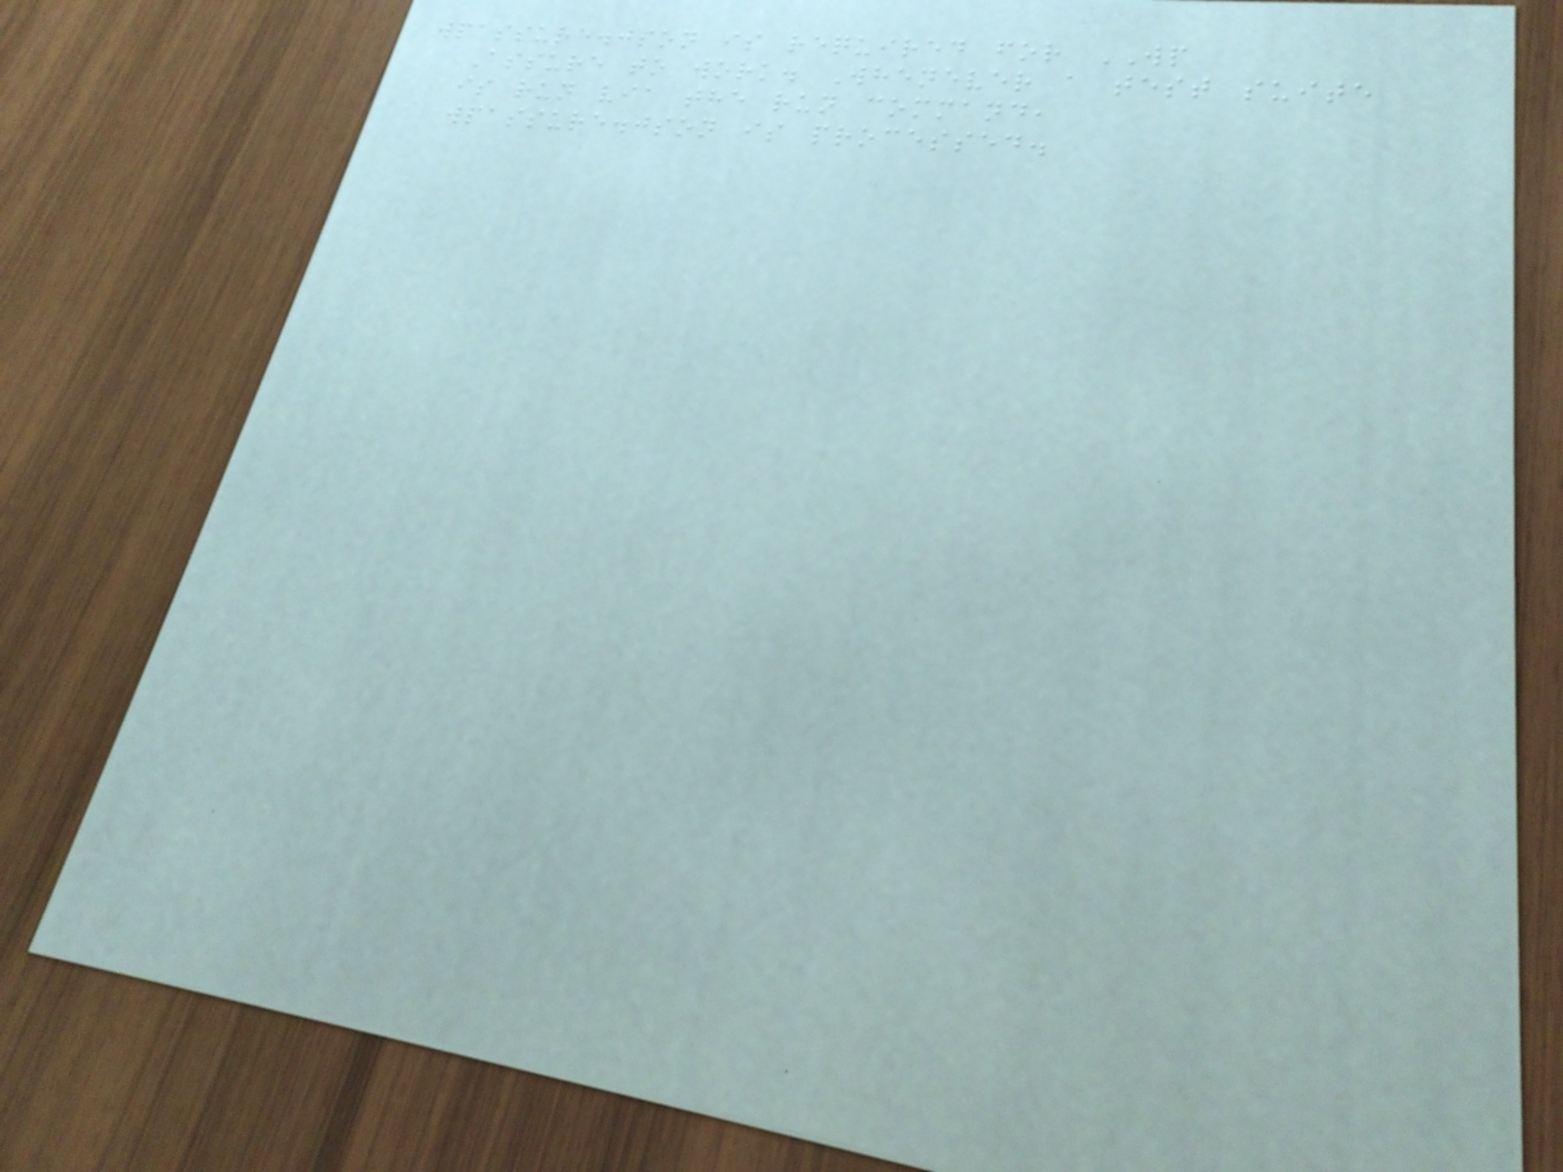wpassure.json is required for WP
Assure to work. Whenever a test suite
is run via the run command,
wpassure.json is processed.
